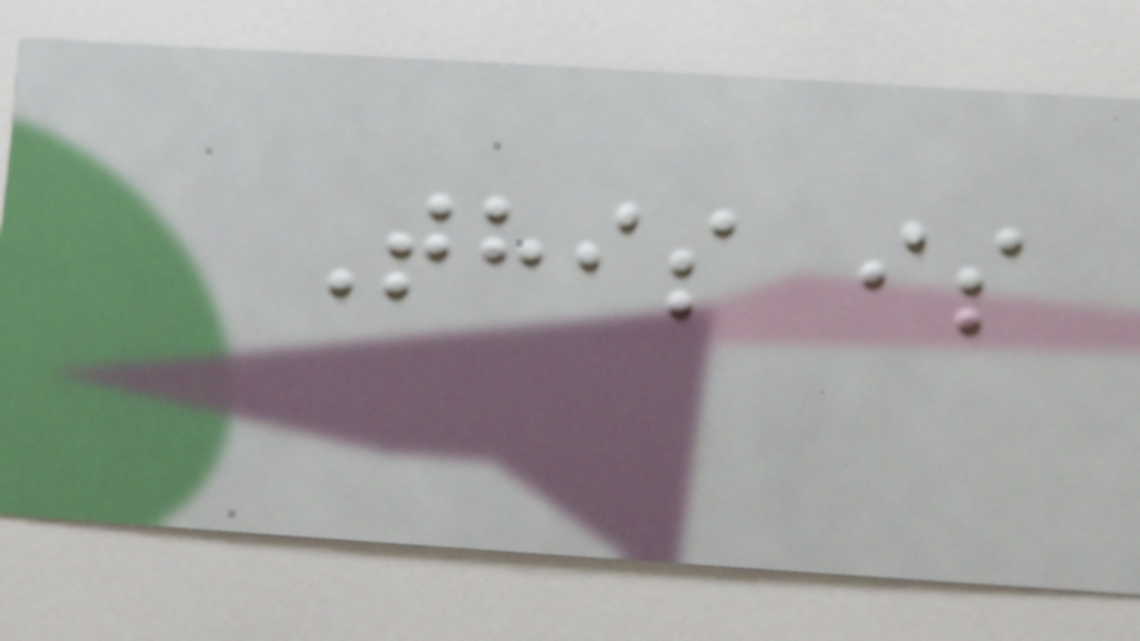This is
